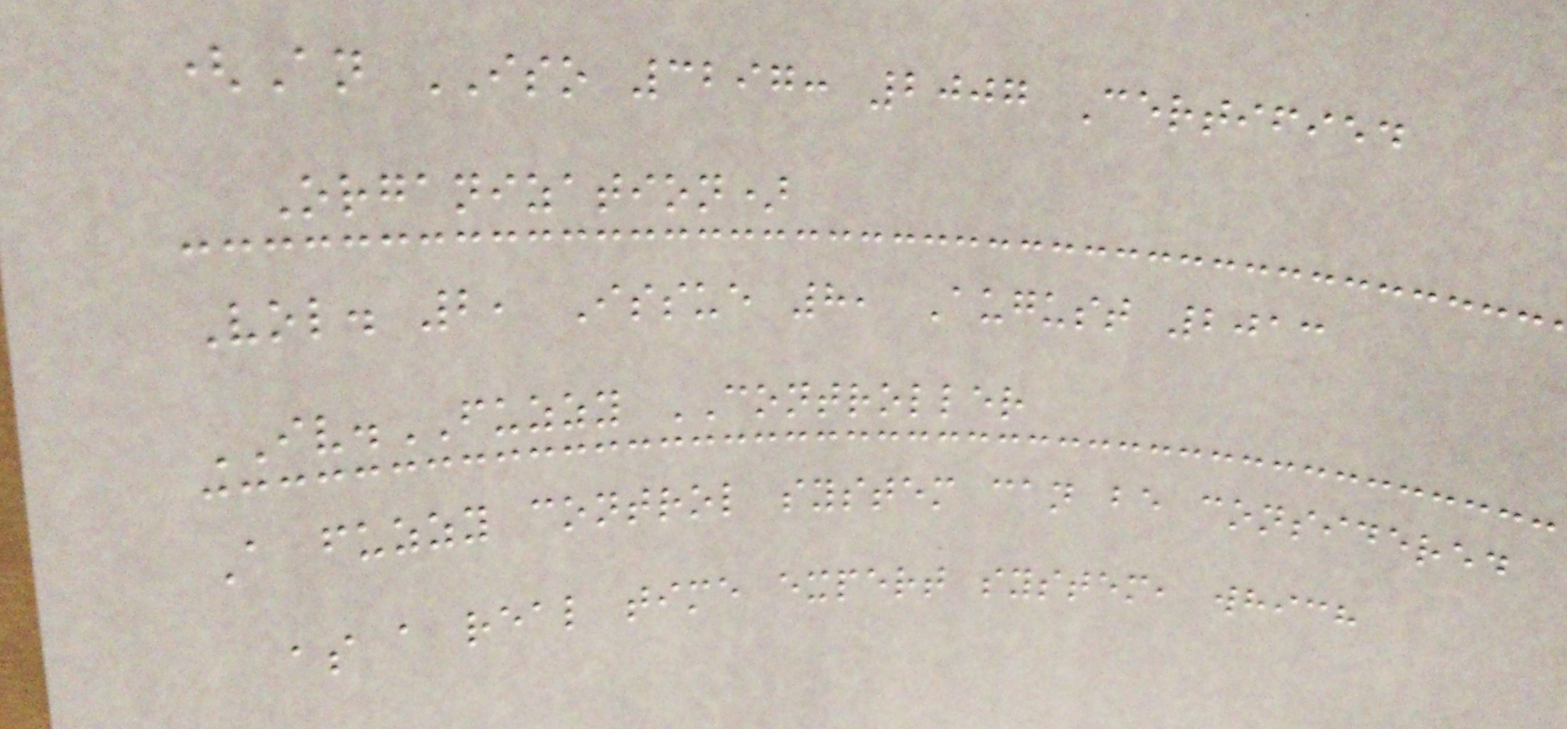(An ISO 3297: 2007 Certified
Organization)
Vol. 2, Issue 8, August 2013
IV.FUZZY CONTROLLER
A fuzzy control system can be considered
as a real time expert system, which
